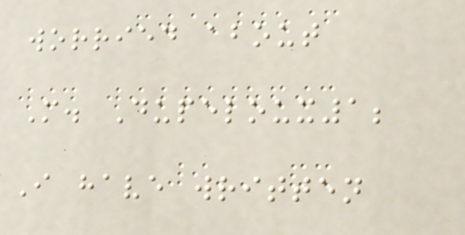worried about
M. Dupeloux1;
I have written
